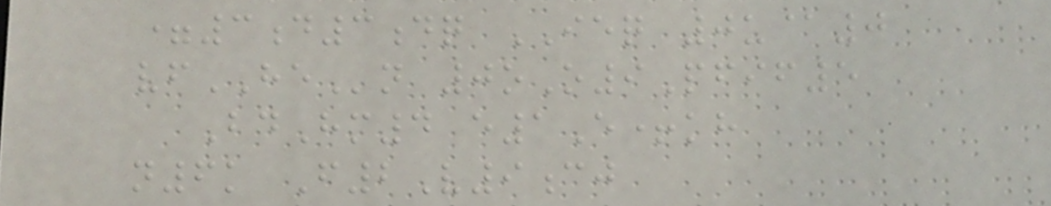=3d3dq IEQ 0u@0
vfHEn 0oO9Pfif5
BdHm4 e1E+kh
n6k F2V9cj
